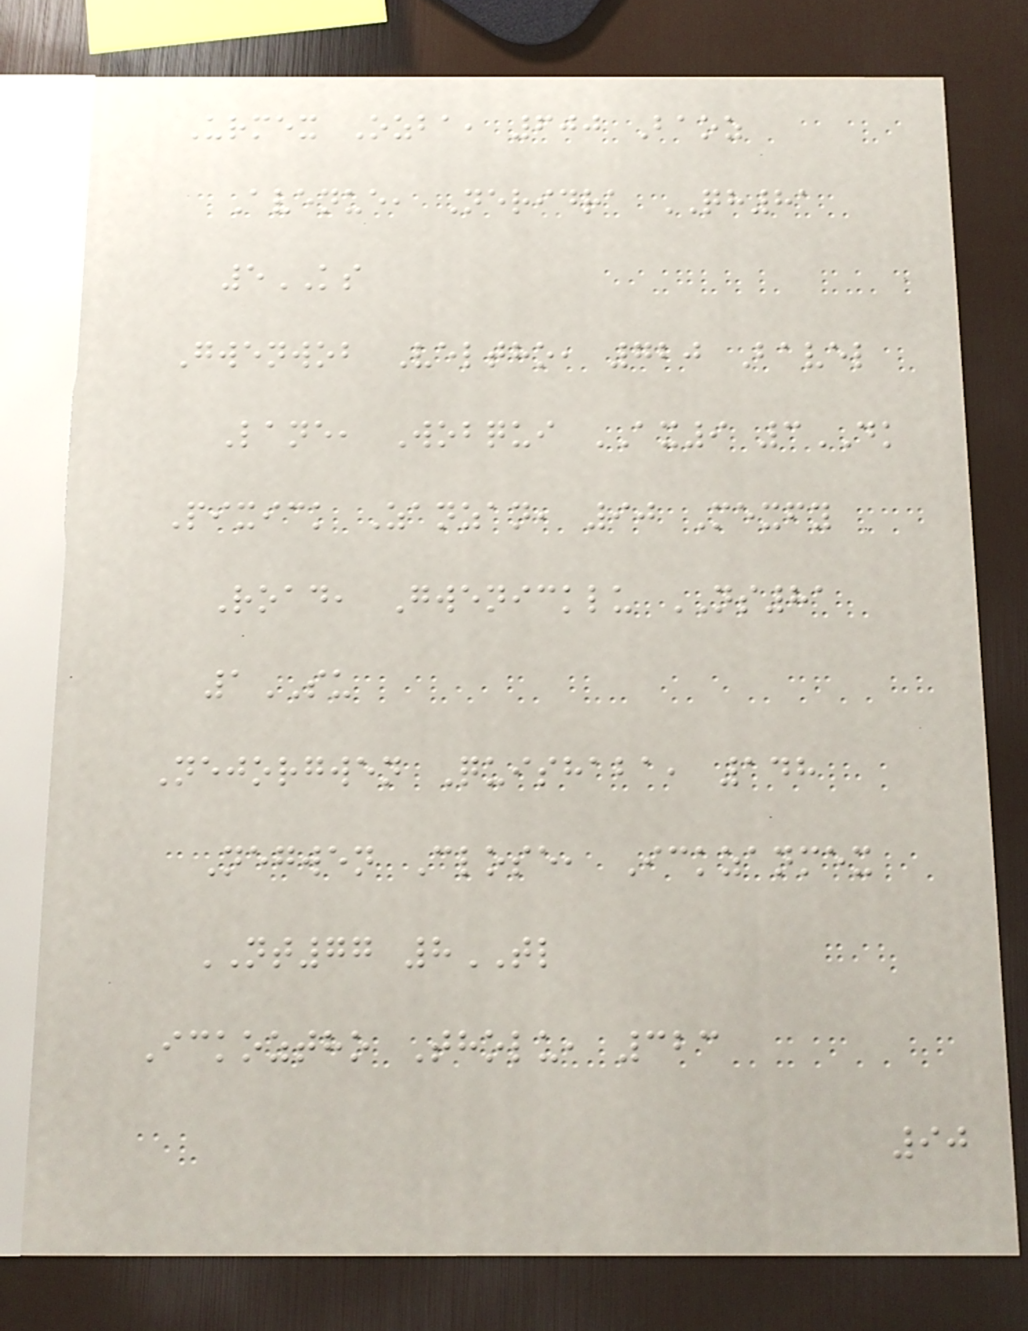Urmex Ozba, 600 Baoz
Avenue, Neridra QH81
5KS
Gwenwob Veltho, 720 Bavel
Lane, Wobqui AX9 3DK
Pixick Zanzan, 90 Mexfy
Road, Gwenicklu NS81
1SU
Nejorgwen Quishaba, 148
Negwen Close, Ickzanmex
NT77 8TL
Ickoztho Tholu, 323
90
